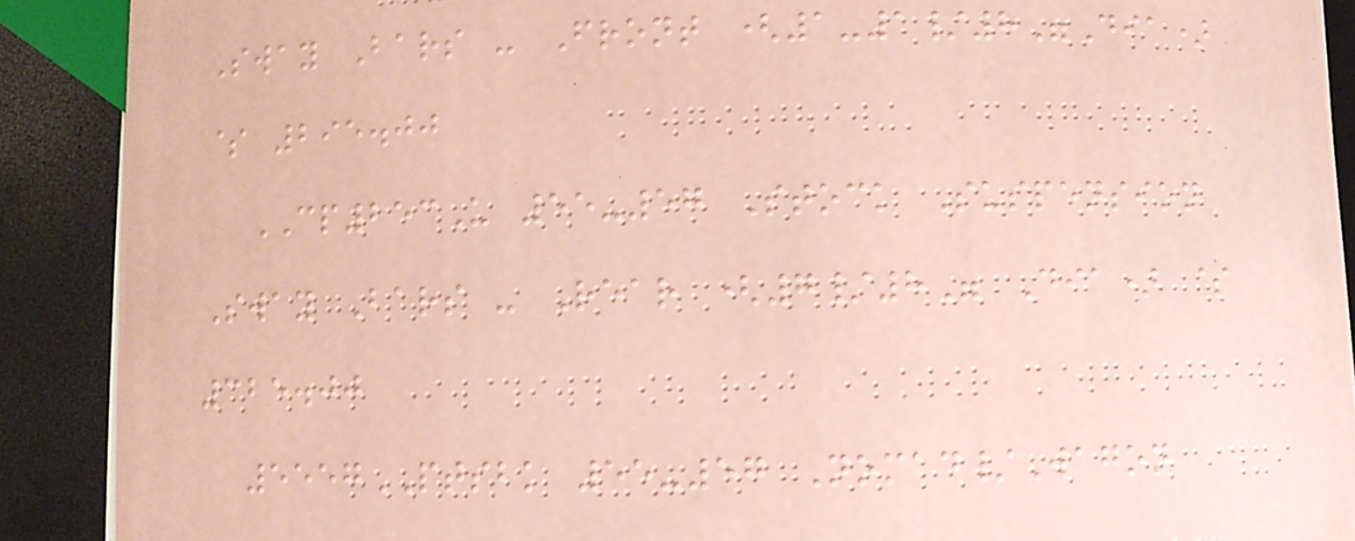Sway Bars - Front (1-1/8"Dia)
$ 295.00
CP253U 55-57 Stock Suspension
Sway Bars - Rear (7/8" Dia) $
325.00
5557PTSBK 55-57 Nomad/Wagon
